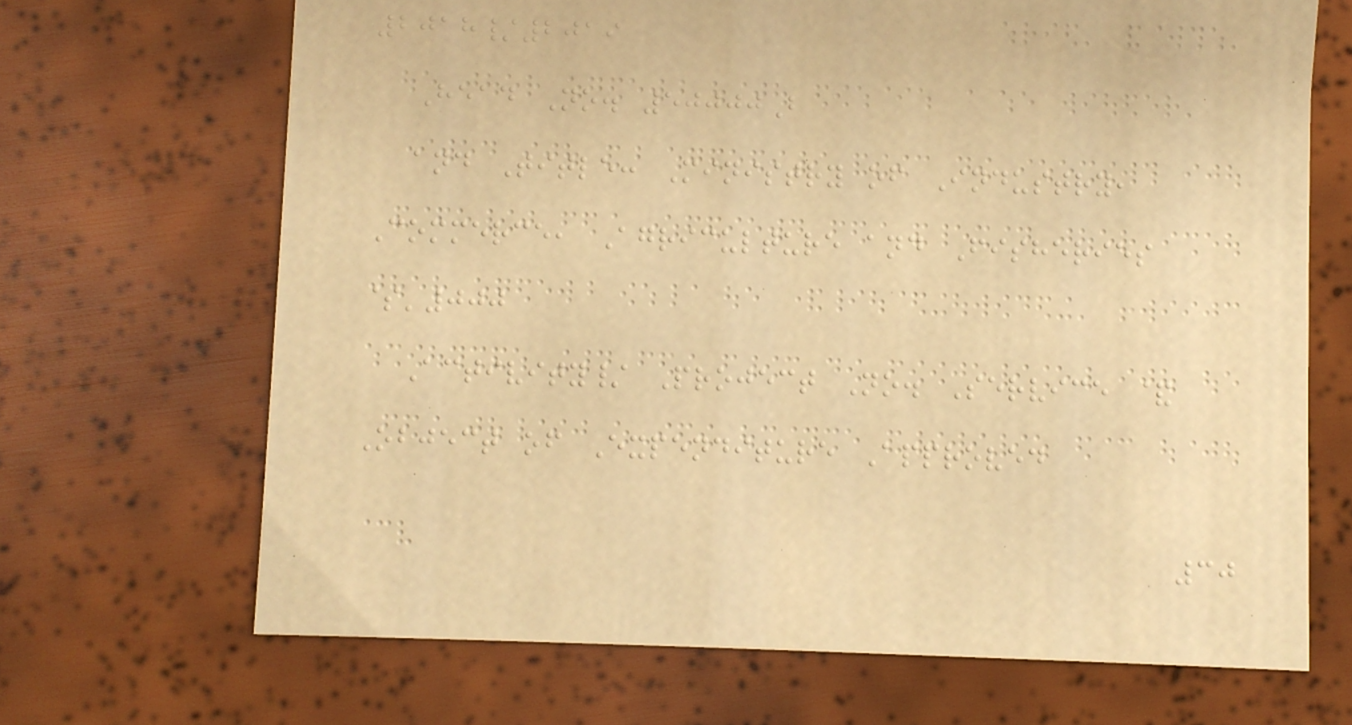2018/2019
Head No. 50000B
and Title: Ministry of Industry,
Commerce, Agriculture and Fisheries
$'000
Activity/ Project No. Service &
Object of Expenditure Approved
30
